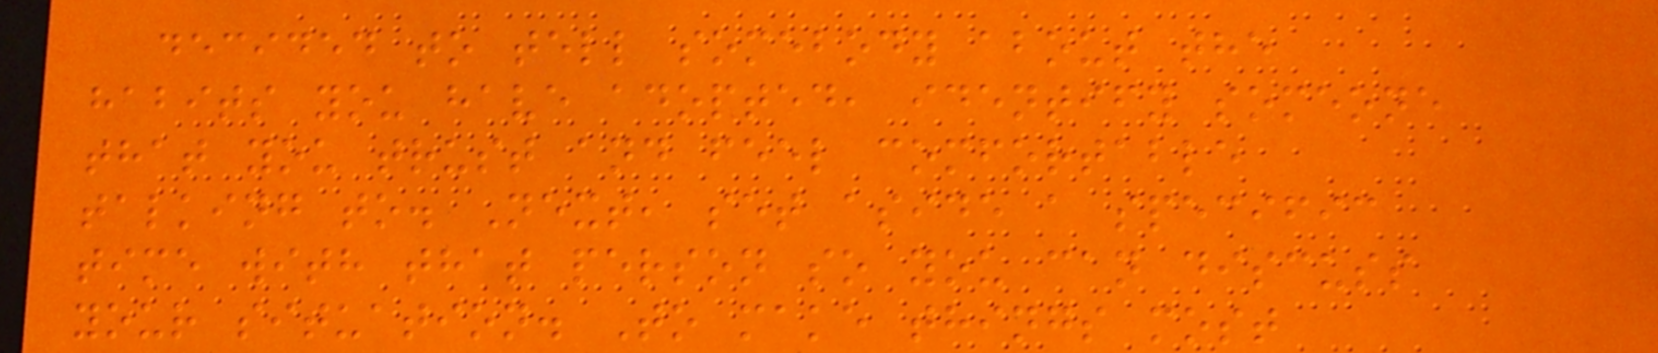decided to tell somebody about the
habits you have adopted, identify someone
that you trust and feel comfortable
talking to. Next, set aside a specific
time with that person so you can discuss
your situation. To make things most
